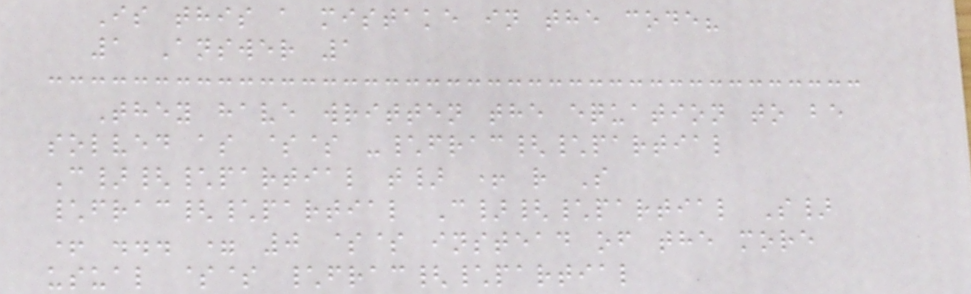Is this a mistake in the code?
1 Answer 1
They have written the equation to be
solved as $$ -\frac{\partial
C}{\partial t} + r S
\frac{\partial C}{\partial S}
+ ... = 0 $$ instead of the more
usual $$ \frac{\partial
